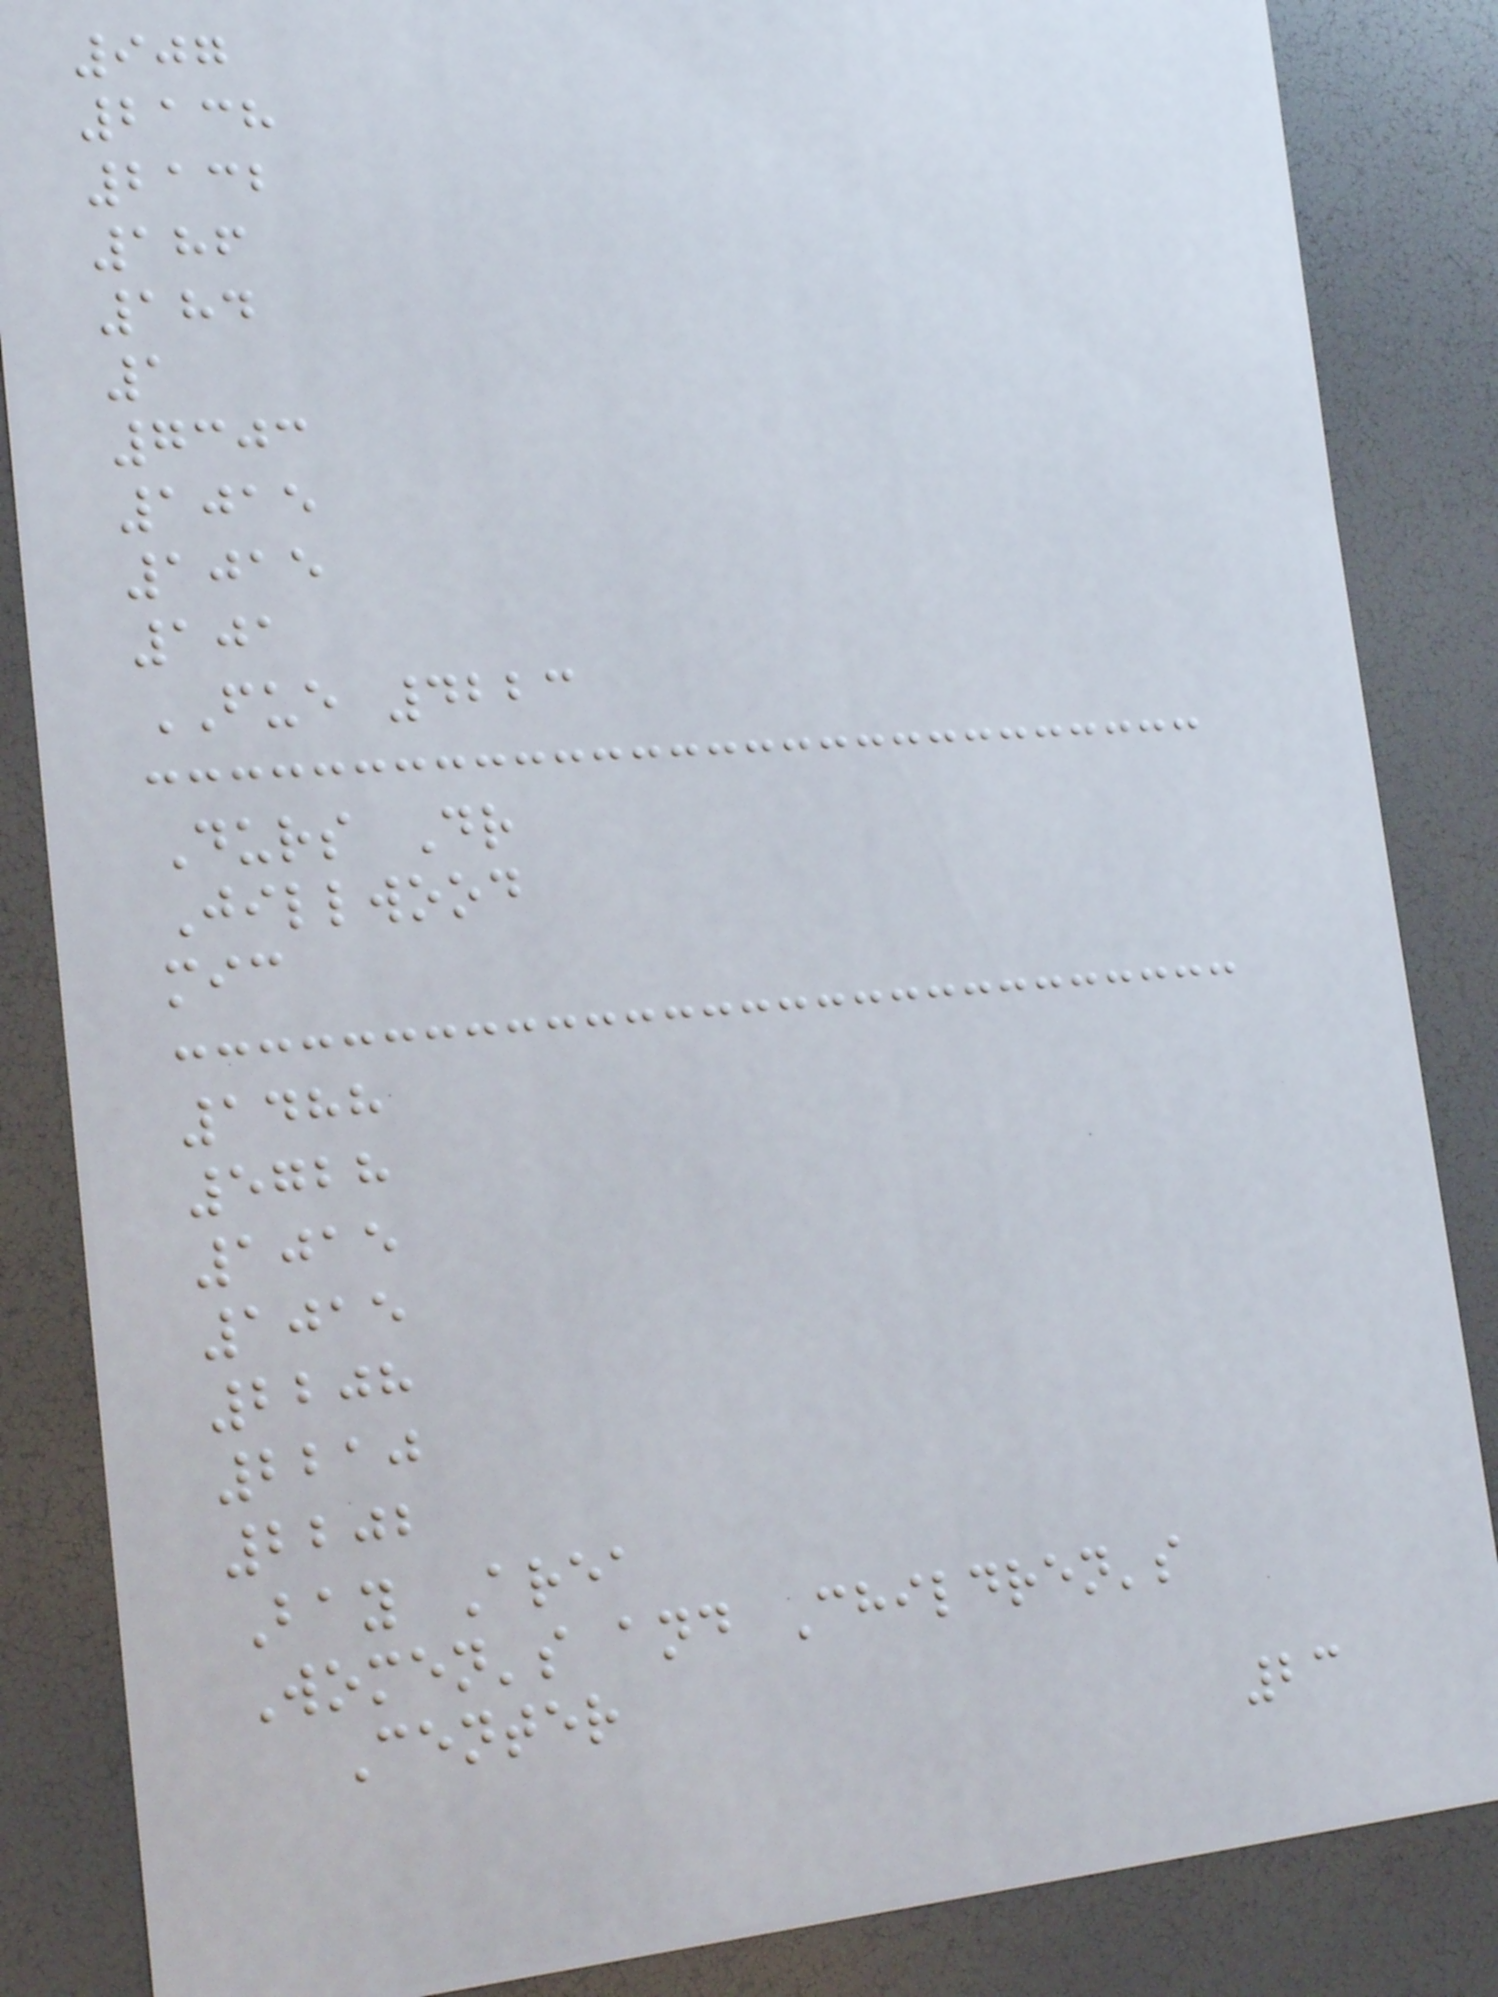907
2138
2132
186
184
1
7303
1015
1015
101
FUE 4223
Durs Dr
Jillwood
mic
1488
5728
1015
1015
2208
2210
2202
Bay Area
Women's and Children's
Center
23
